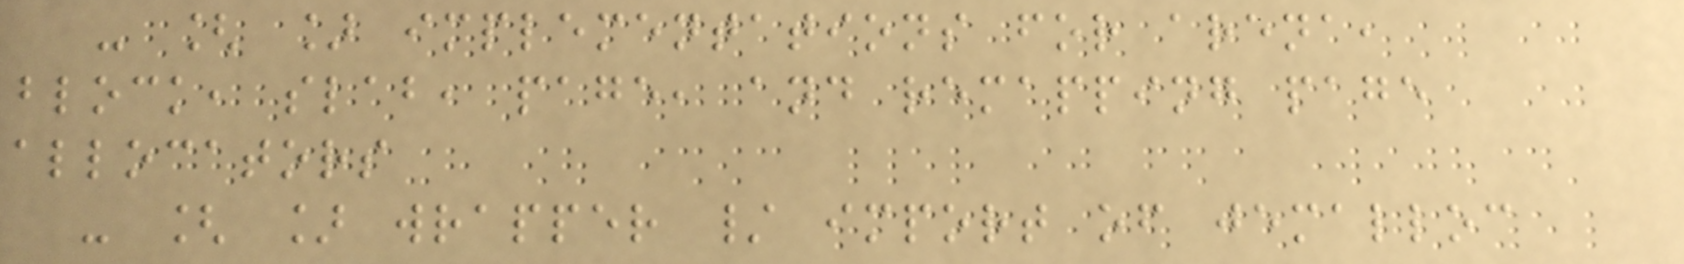- [ ] implementations for arena,
block, slab, page, and remapping page
allocators
- [ ] wrapper / import of jemalloc
